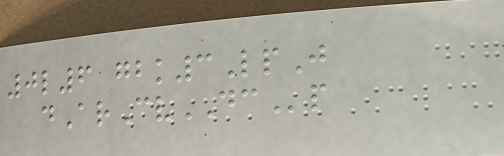0l6 gbk3LpJ
dArCvDCp
